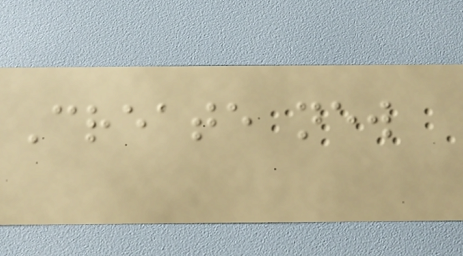Create new
